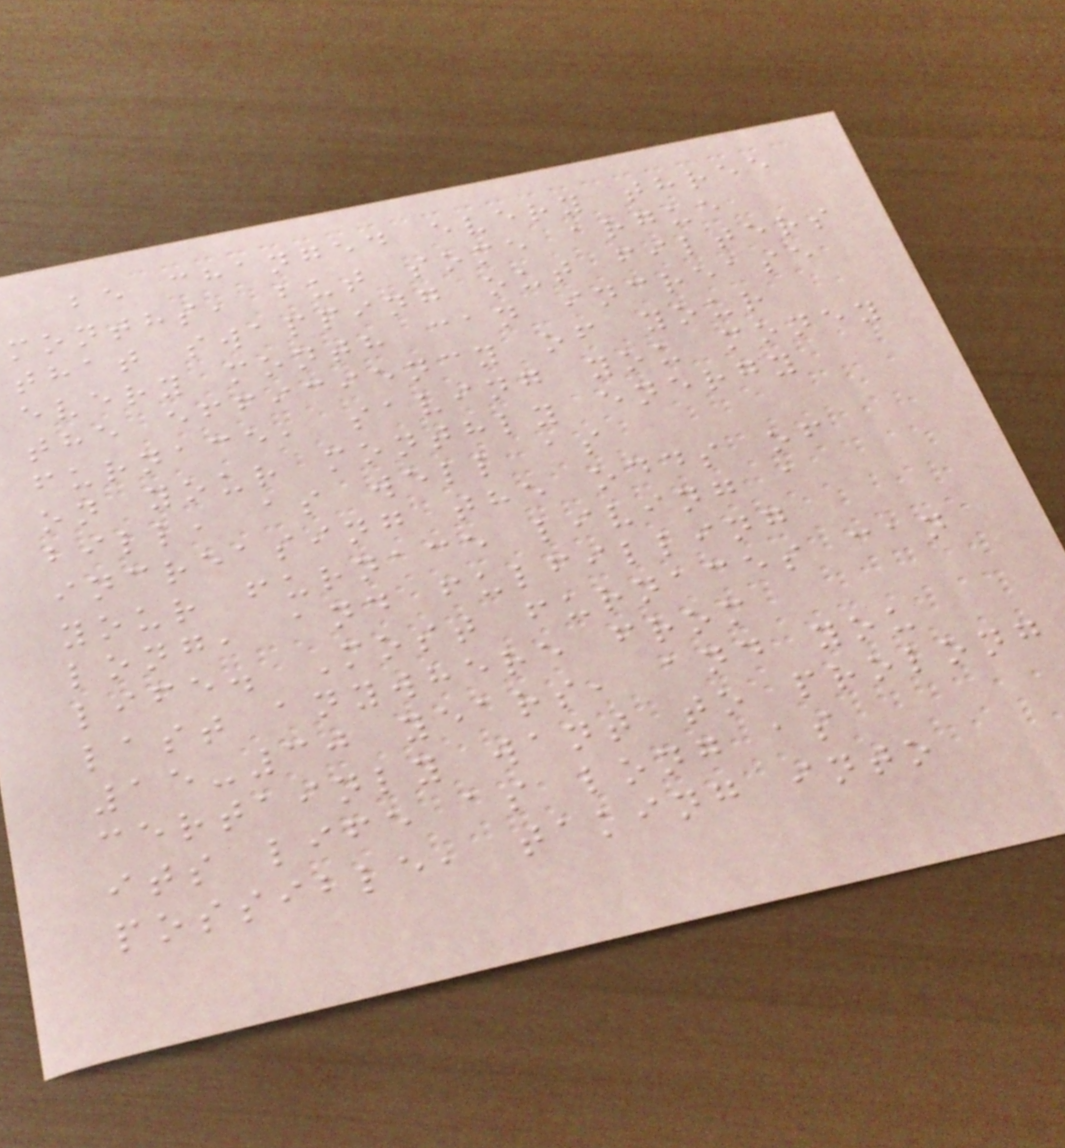be changed every three
months, but some argue
that swapping out filters
every month can increase
the efficiency of your
furnace, saving you money
on your monthly energy
bill, as well as
increasing the odds of
your furnace living a
long, and fulfilling
life. Most furnaces can
last anywhere from
15-30 years, and you
certainly want to prolong
its life as long as
possible, taking into
